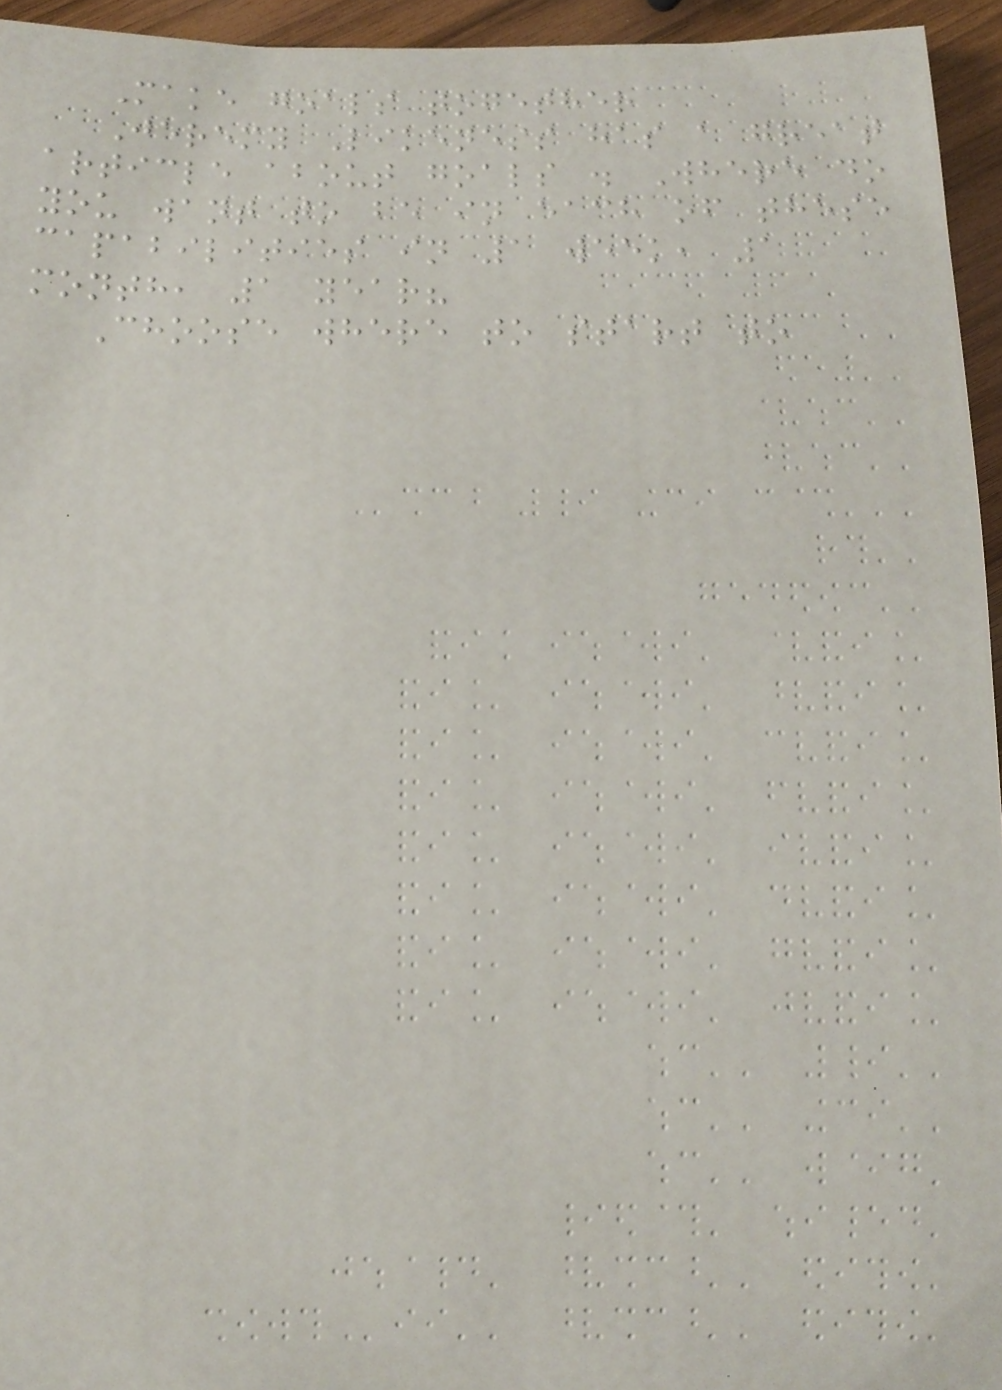Make goals together
Jeremy Likeness has a great
article about goals . Where do
you want to be in each of these
capabilities in 1 week, 1
month, 1 year?
Choose where to start to
